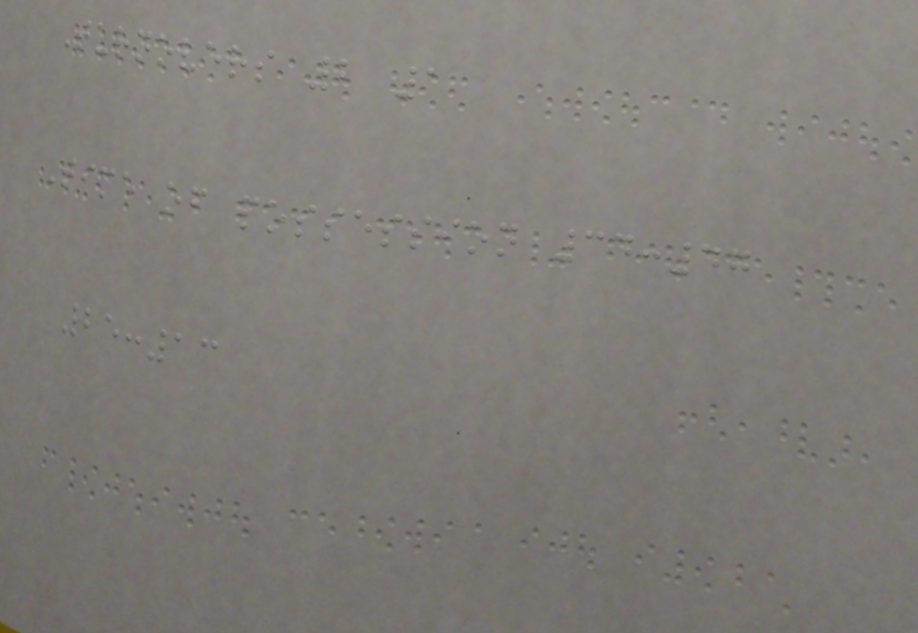Turnovers 2 1
Time of possession 34:47
25:13
